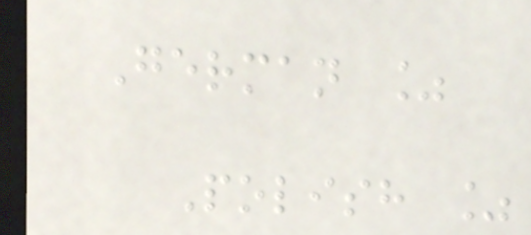German %
Polish %
